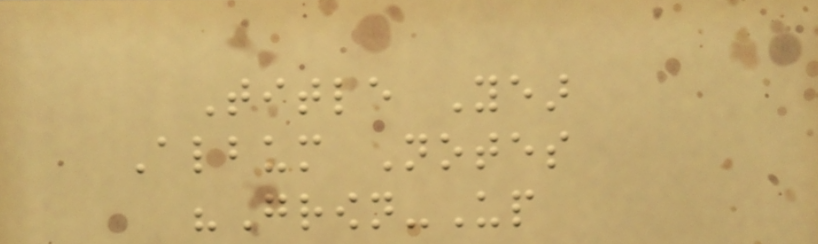Title Year
Album Notes
"Grown-Up
